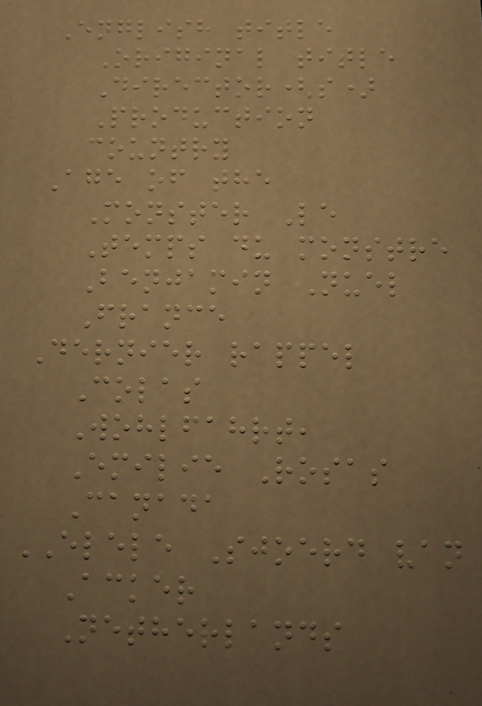English title
Original title
Director(s)
Production
country
Age of the
Monster Le
Temps du monstre
Benjamin Nuel
France
Dernier rappel
Colas
Wohlfahrt,
Emilie Rosas
Canada
ELELE Sjoerd van
Acker
Netherlands
